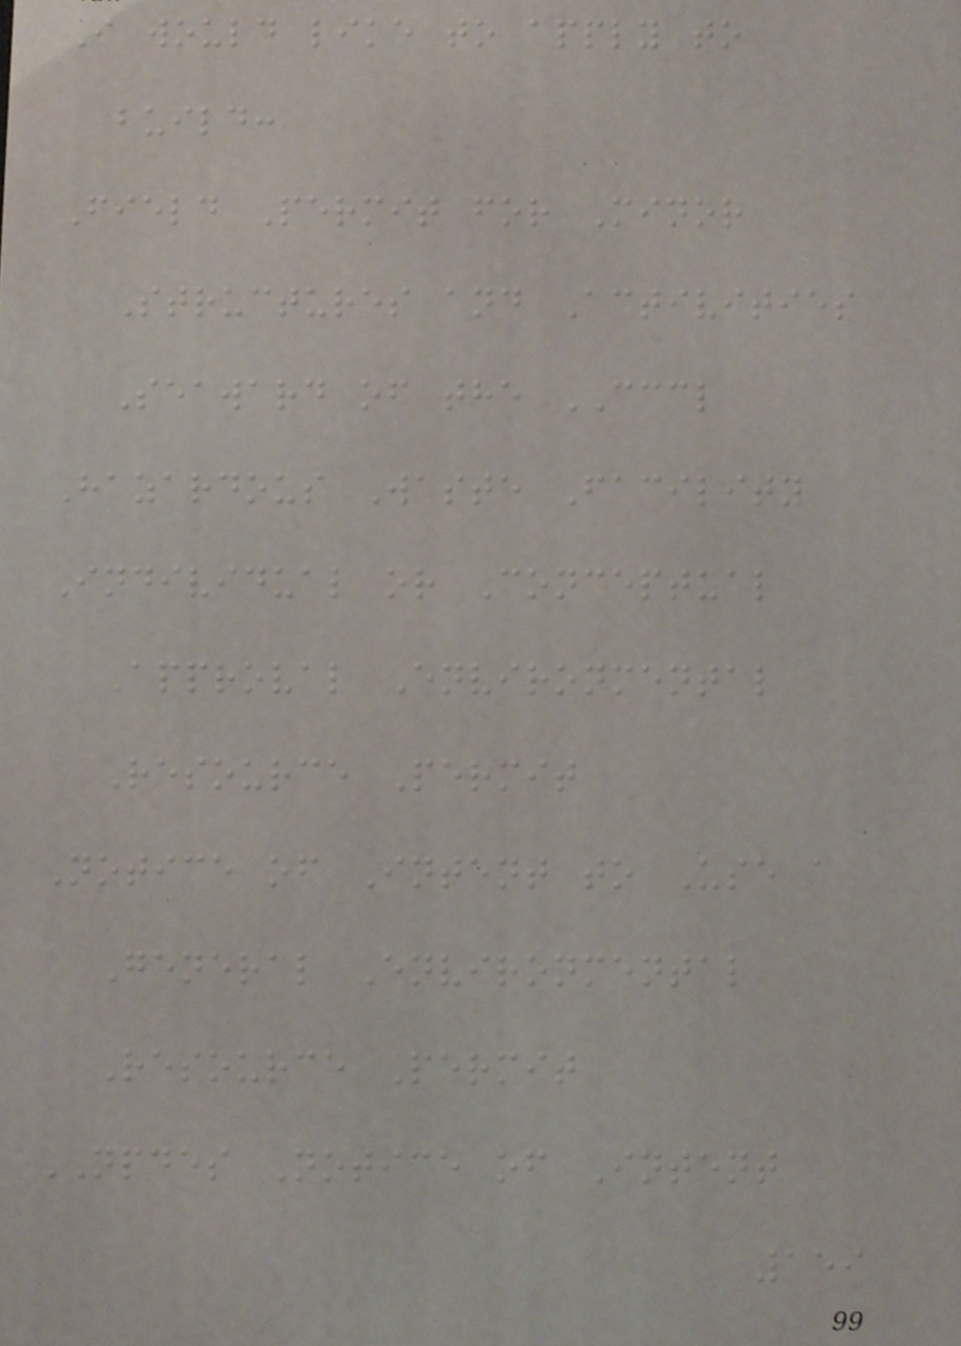I would like to apply to
build:
Field Permit for Minor
Structures and Activities
Seaward of the CCCL
Hazardous Waste Facility
Individual or Conceptual
Approval Environmental
Resource Permit
Notice of Intent to Use a
General Environmental
Resource Permit
NPDES Notice of Intent
159
